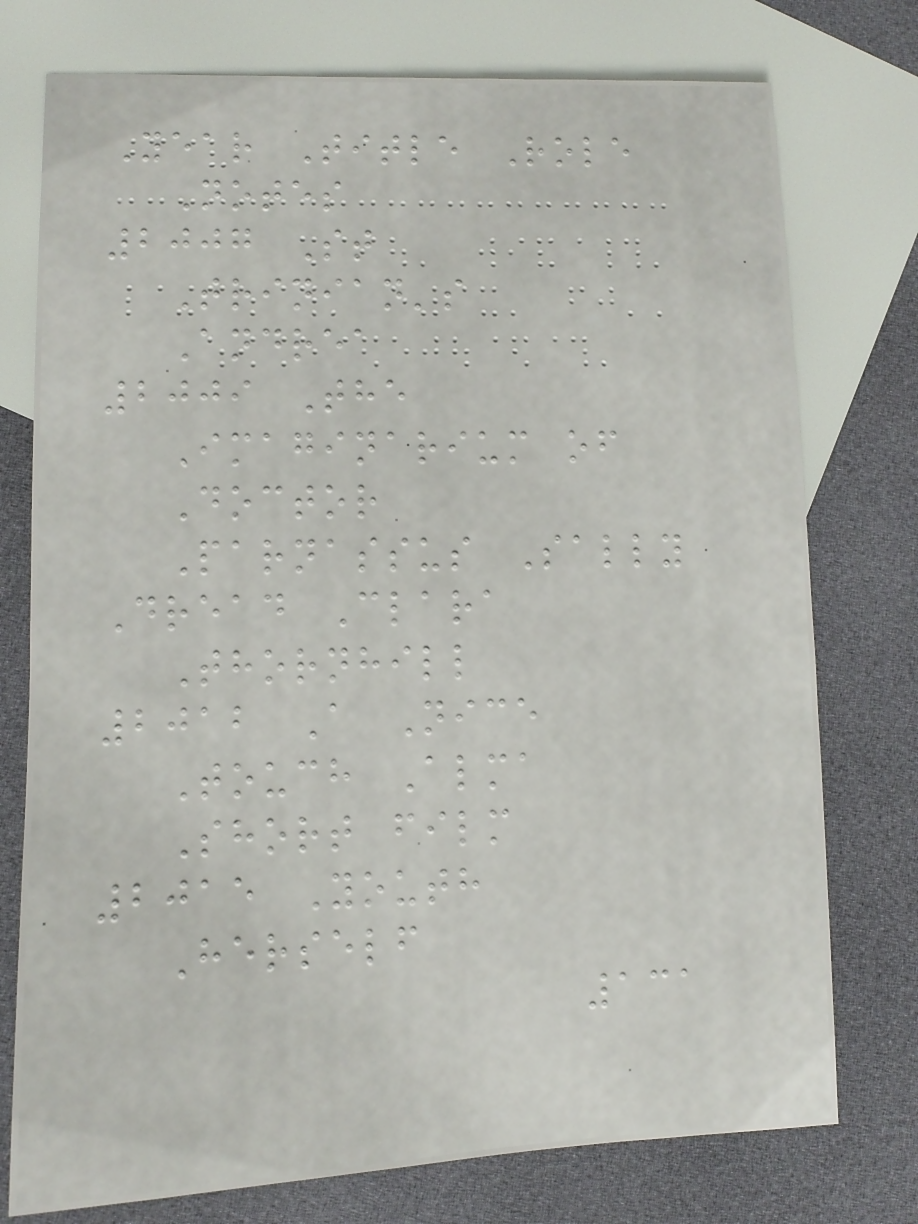Year Title Role
Notes
2007 St
Trinian's
Andrea
2009 The
Imaginarium of
Doctor
Parnassus Sally
Dread Clara
Thornhill
2012 A Nice
Touch Alma
Short film
2015 Youth
Herself
131
